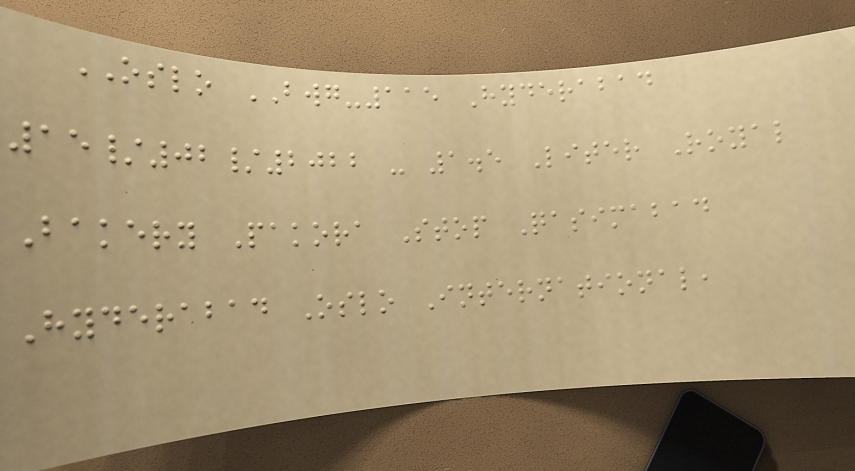OSLO BWG-115 Hyderabad
15/02/2022 - 1.5 Liter Royal
Bakery Pakora Stop Qasimabad
Hyderabad Oslo International,
